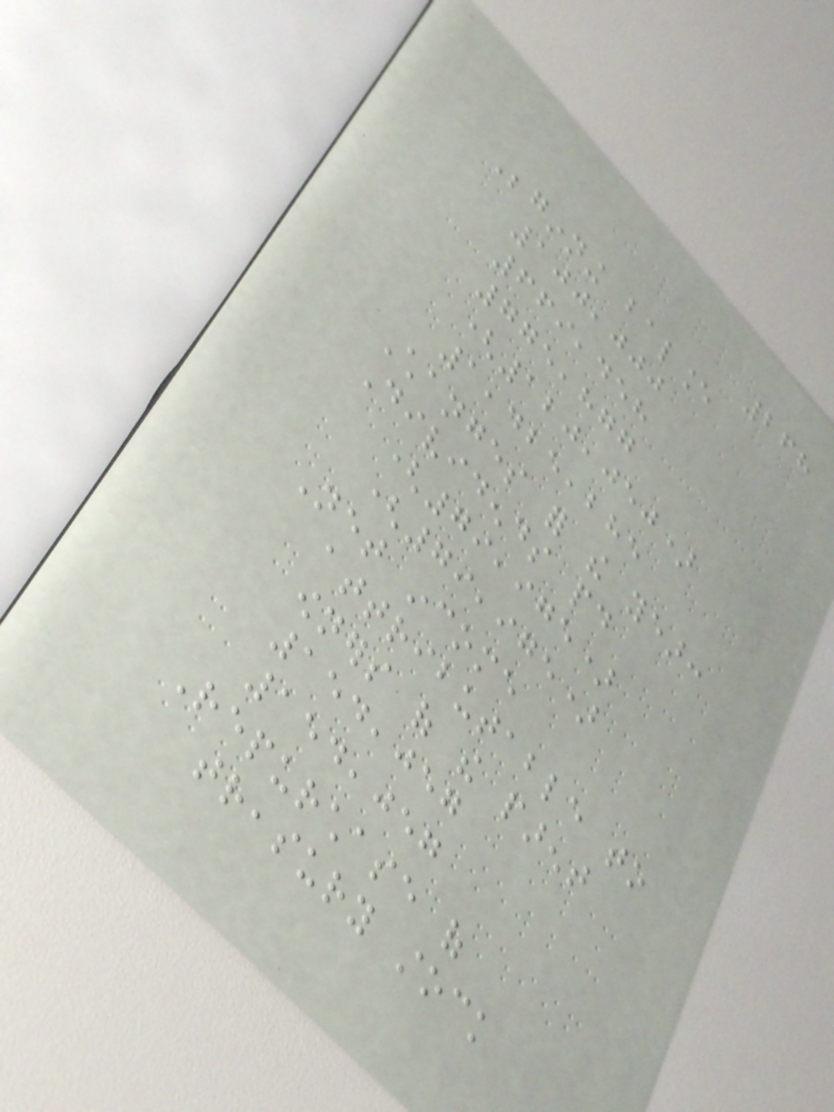268
Beginning balance
100,000
669,458
775,877
(120,050)
1,425,285
Changes for the year:
Dividends paid
(79,975)
(79,975)
Net income
attributable to
owners of the parent
154,057
154,057
Repurchase of
treasury stock
